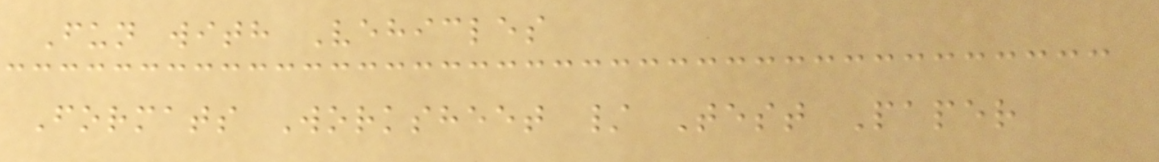Fun with Vehicles
Formats Worksheet / Test Paper
